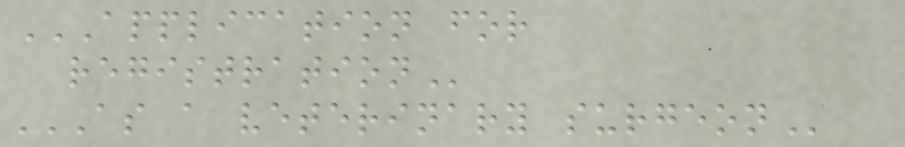APPLICATION FOR
REGISTRATION
AS A VETERINARY SURGEON
